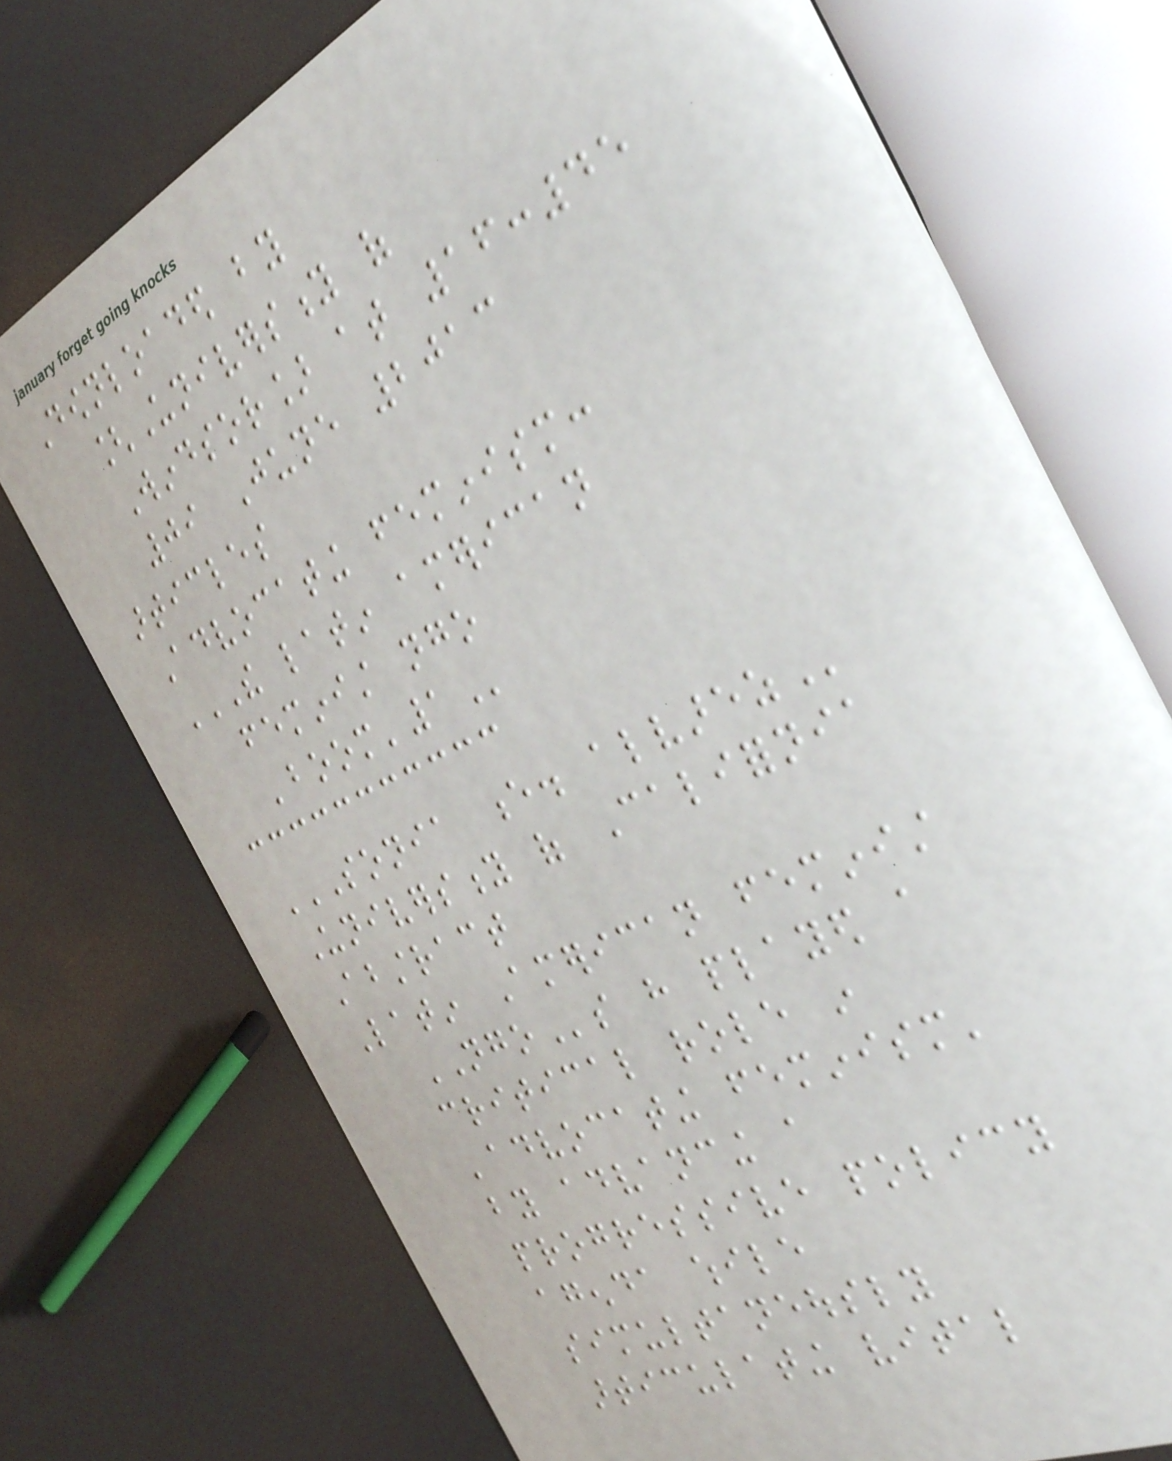Downloaded by
[University of
Windsor] at 16:45
09 June 2013
articles
Advocating feminism:
THE LATIN AMERICAN
FEMINIST NGO
'BOOM'1
SONIA E. ALVAREZ
University of California
Abstract
Latin American feminist
NGOs have played a
critical role in
'advocating feminism'
by advancing a
progressive policy
agenda while
simultaneously
articulating vital
